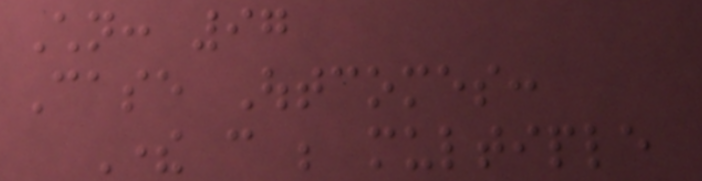Children: 97
Case Outcomes:
There can be multiple
